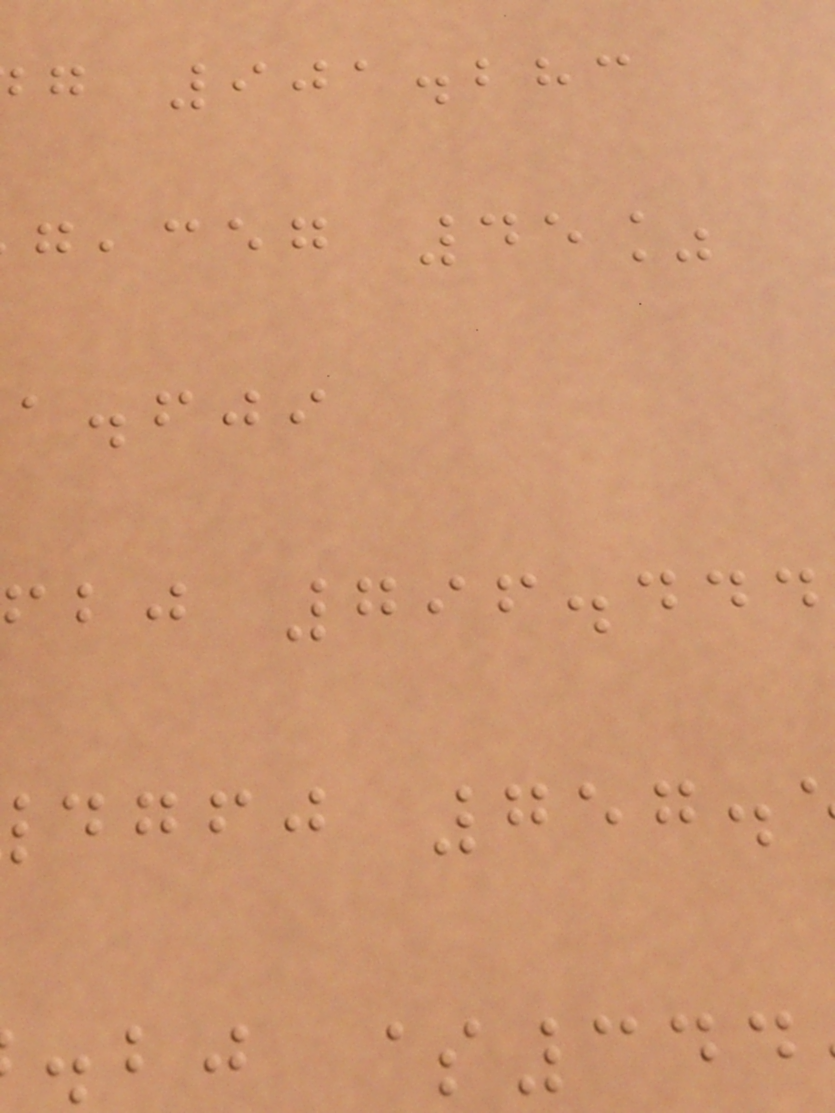g 901.283
,ceg 45%
a.fji
bj 796.444
dgfj 757.
.bj $344
